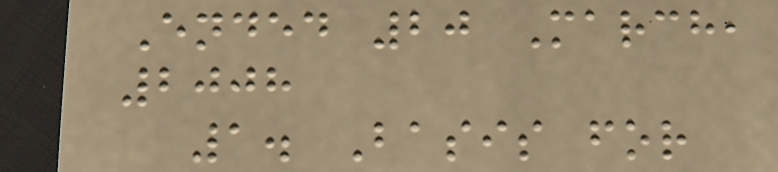Ended 20 March,
2008
1. Basis for
